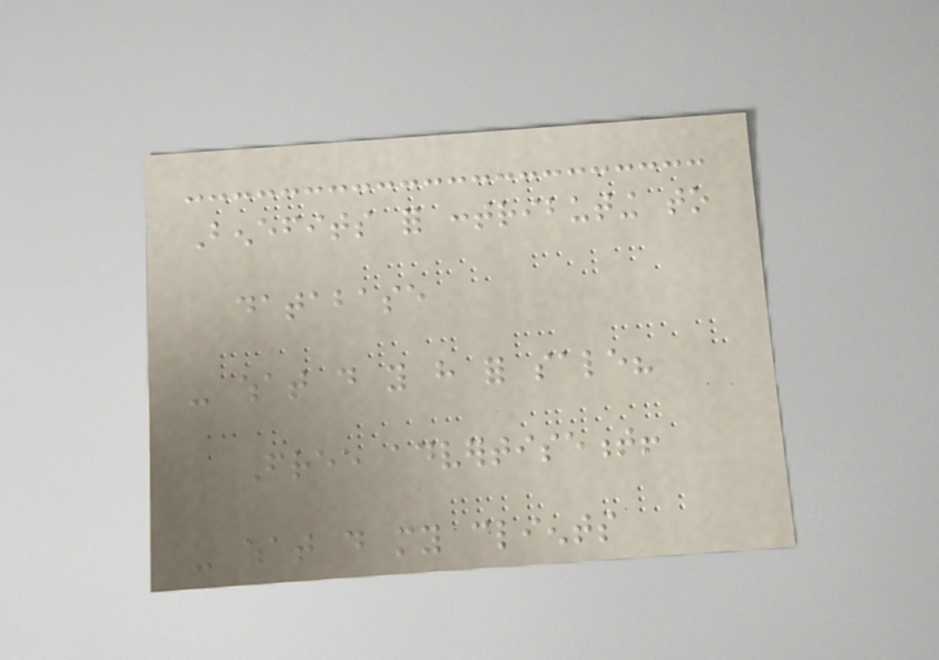Benefits for contributing to
database
- what do you have for sale?
Free advertisement!
- what do my clients
